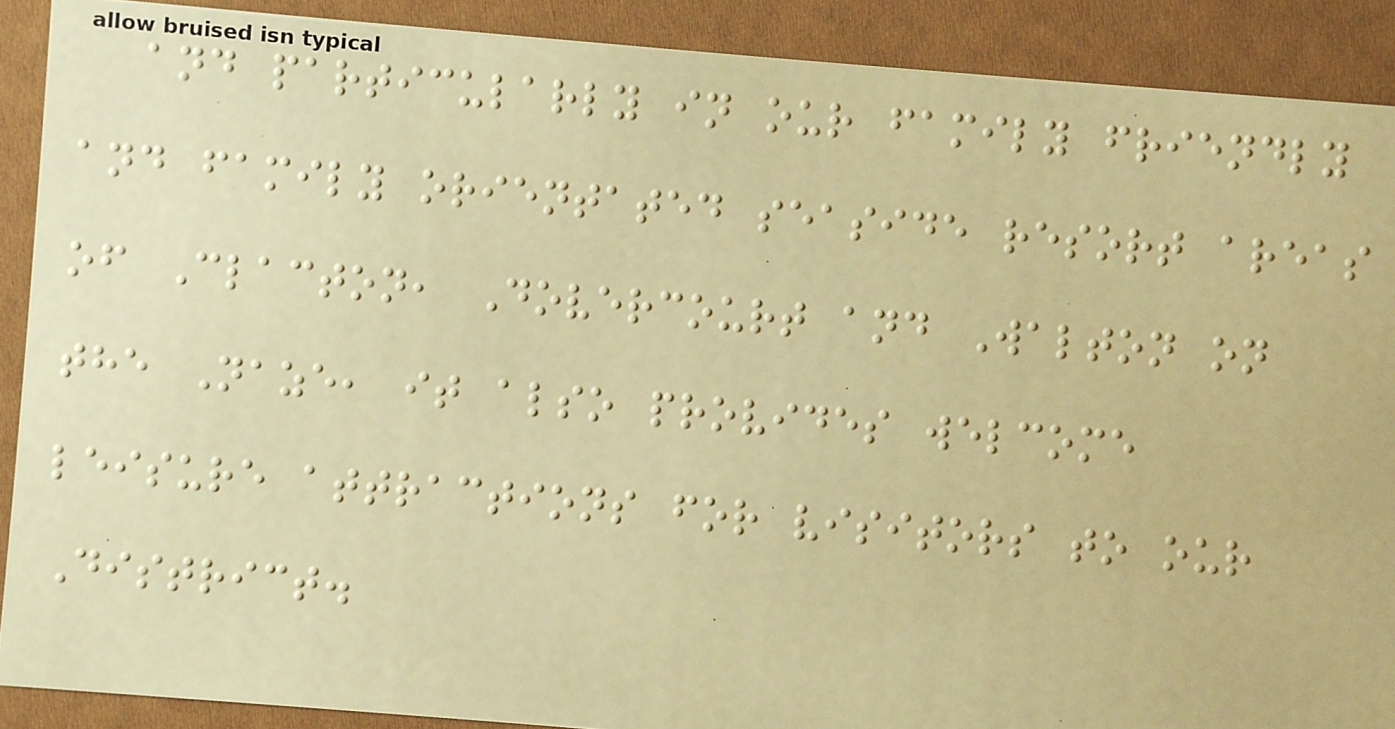and particularly in our family friendly
and family orientated seaside resort areas
of Clacton, Dovercourt and Walton on
the Naze, it also provides welcome
leisure attractions for visitors to our
District.
